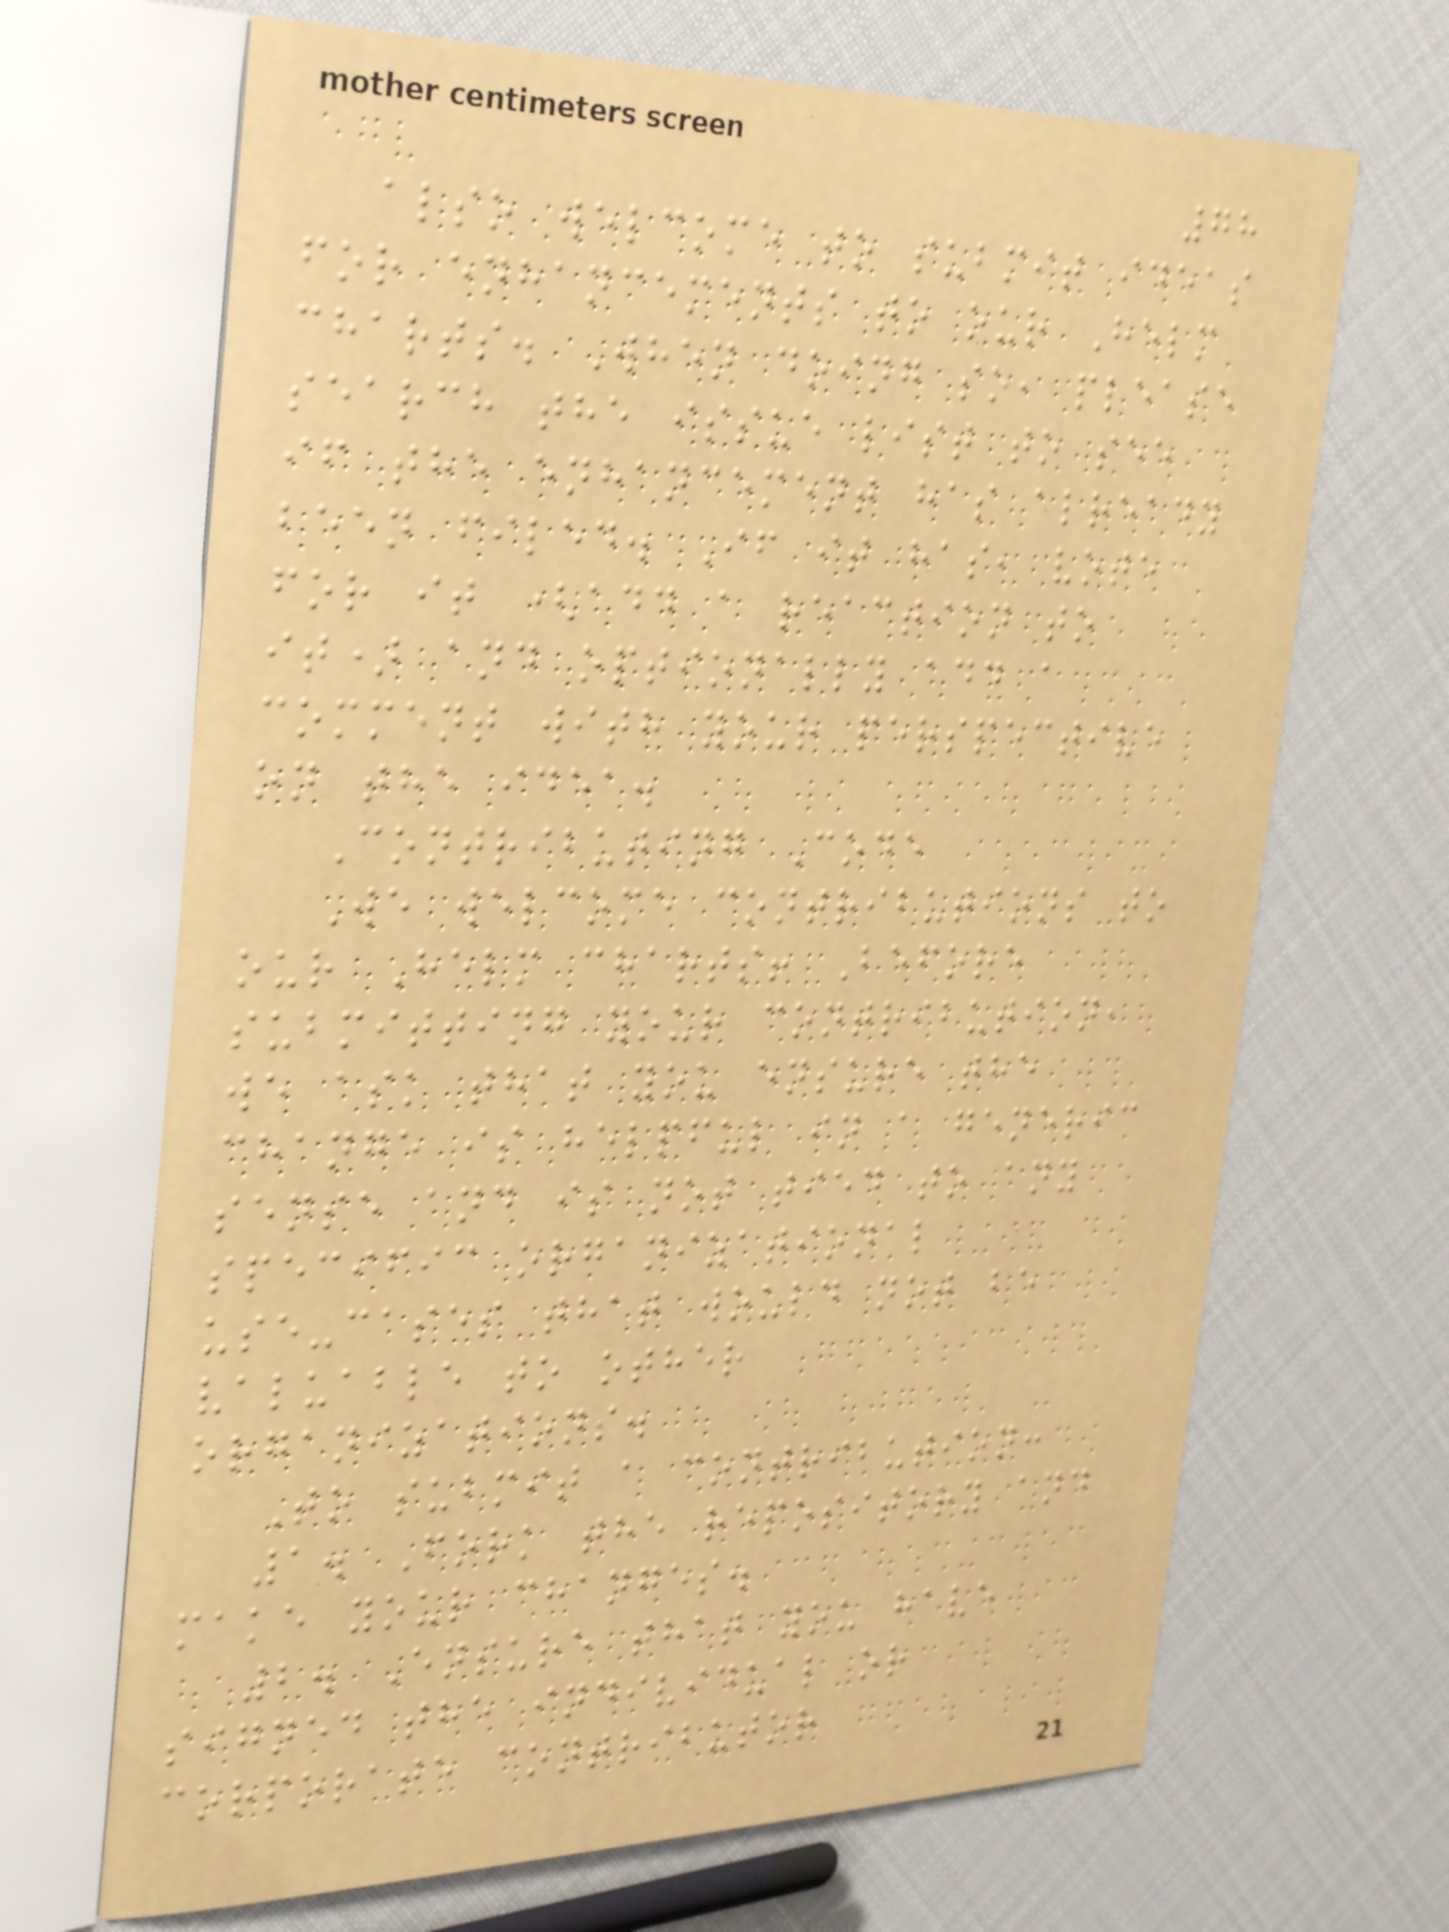78
also welcome to submit ideas
for enhancements to our Helm
charts. When doing so, please
search the issue list to see
if the enhancement has already
been filed. If it has, vote
for it (add a reaction to
it) and optionally add a
comment with your perspective
on the idea.
Contributing Code
We welcome contributions to
our Helm charts! Before
submitting your contribution,
we ask that you ensure the
change is helpful in a generic
sense and is not tied to any
specific organizational
use-cases that would not be
valuable to other
organizations.
To submit a contribution:
1. Fork the repository and
make your changes.
2. Ensure that you have
signed the individual or
corporate contributor
